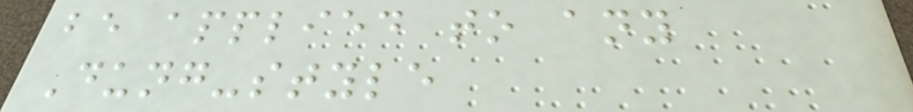be applied to any
Dung-style
